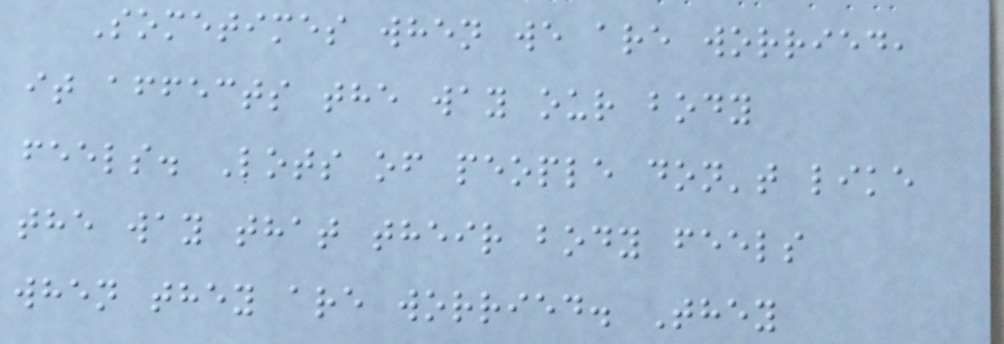Sometimes when we are worried,
it affects the way our body
feels. Lots of people don't like
the way that their body feels
when they are worried. They
